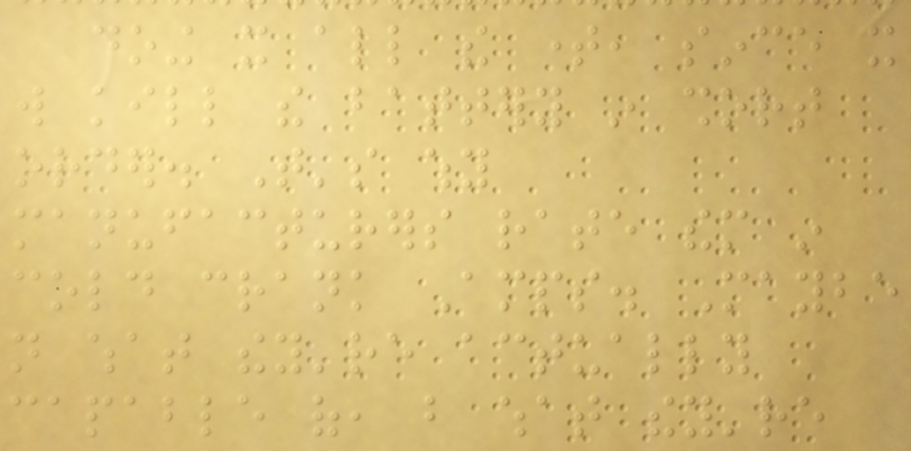doing it all the time, since it
will kill the battery in short
order. That's why
manufacturers rate them in
cold crank Amps. Maybe
not what they're actually
capable of, but what they're
